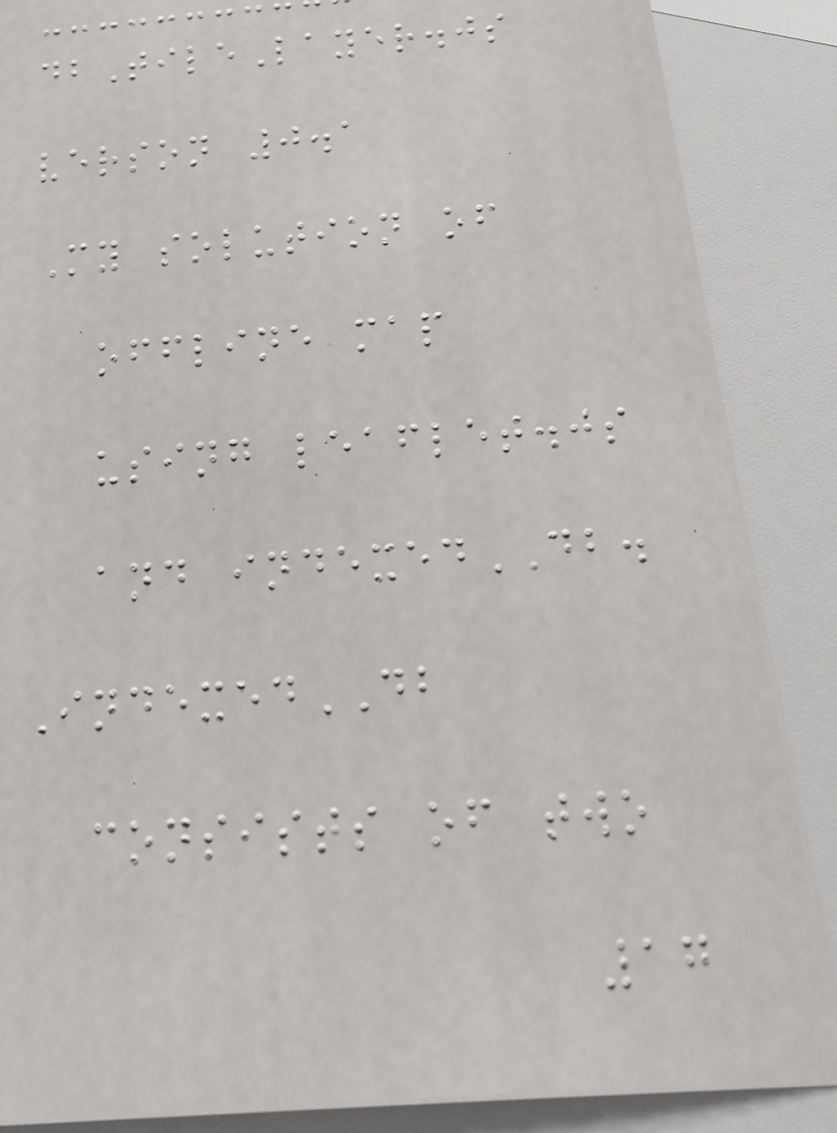dbTileLayer.js
verson 0.1
My solution of
offline map
using leaflet.js
and indexedDB.
IndexedDB
consists of two
17
